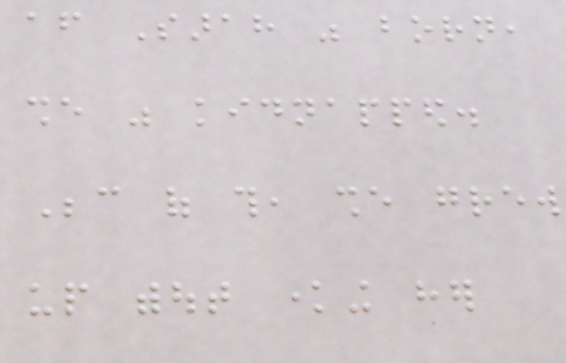after Sarah was born,
she was kidnapped.
Because of this, she grew
up without knowing her
